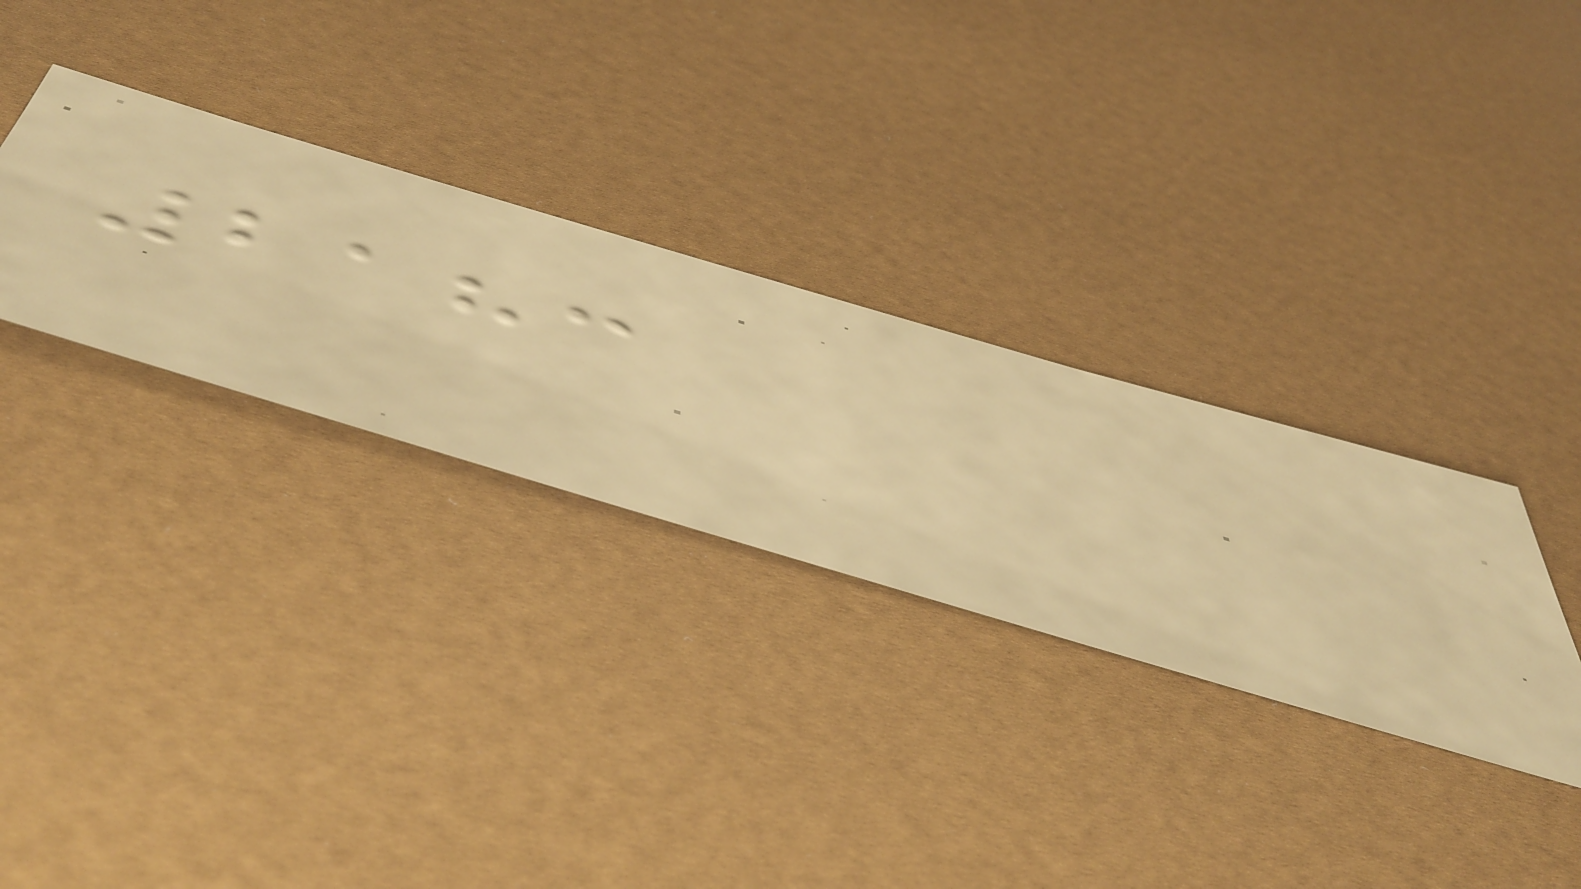2183
